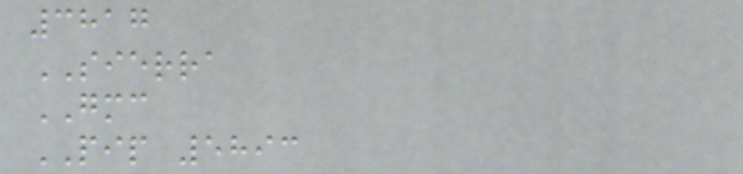3817
SIERRA
GMC
PIP 5893
